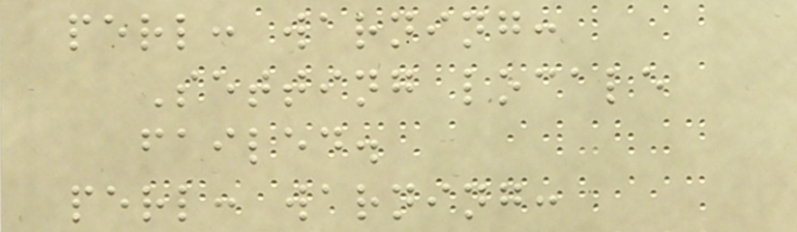perl: warning:
Setting locale
failed.
perl: warning:
